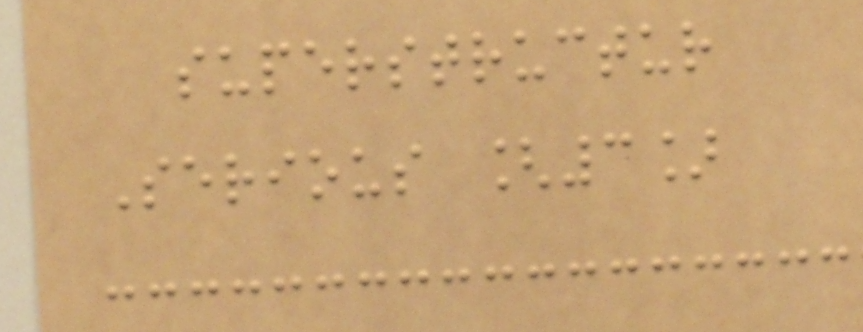superstructur
Serious [3]
